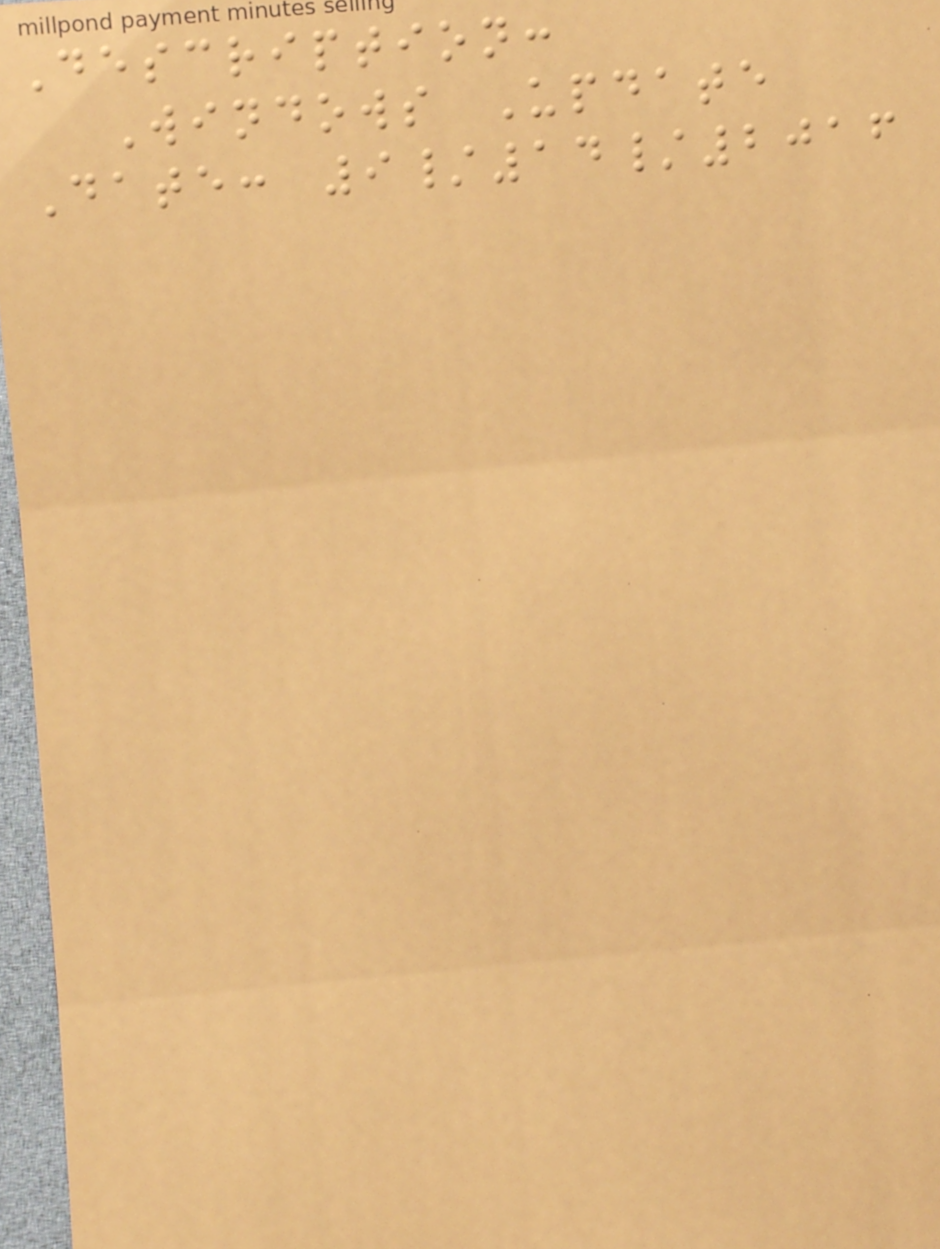Description:
Windows Update
Date: 9/14/2016
